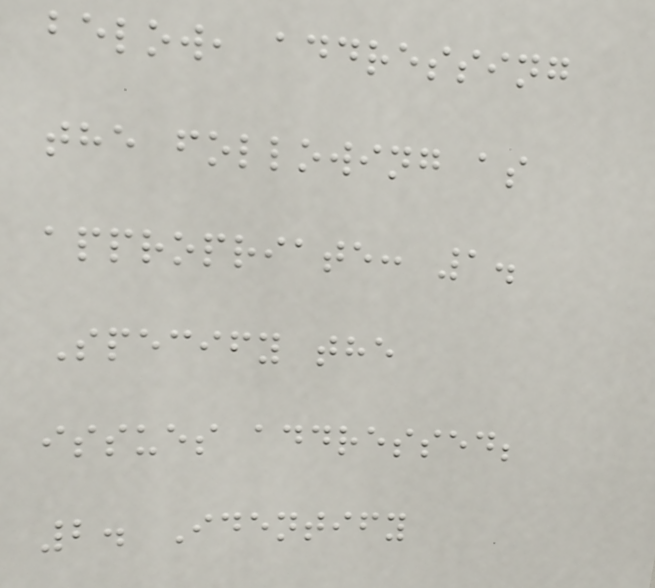below, addressing
the following as
appropriate: 1.
Specify the
issues addressed;
2. Identify
